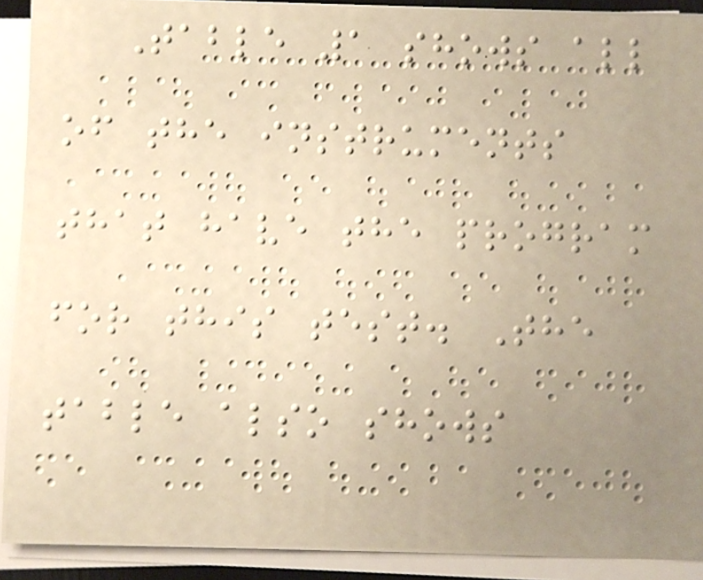Table 1 shows all
of the instruments
that have the program
for this test. The
table also shows
